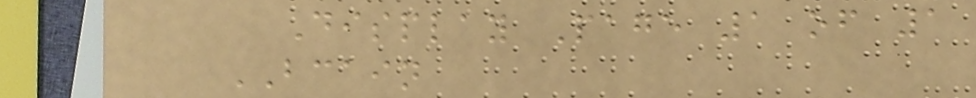Display Page 1 of 1
BCAIN
